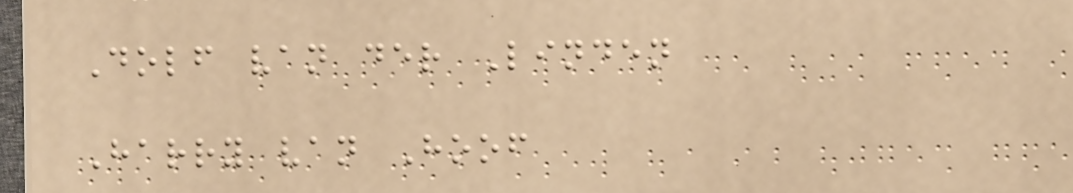Dolf van der Linden
Harry van Hoof
